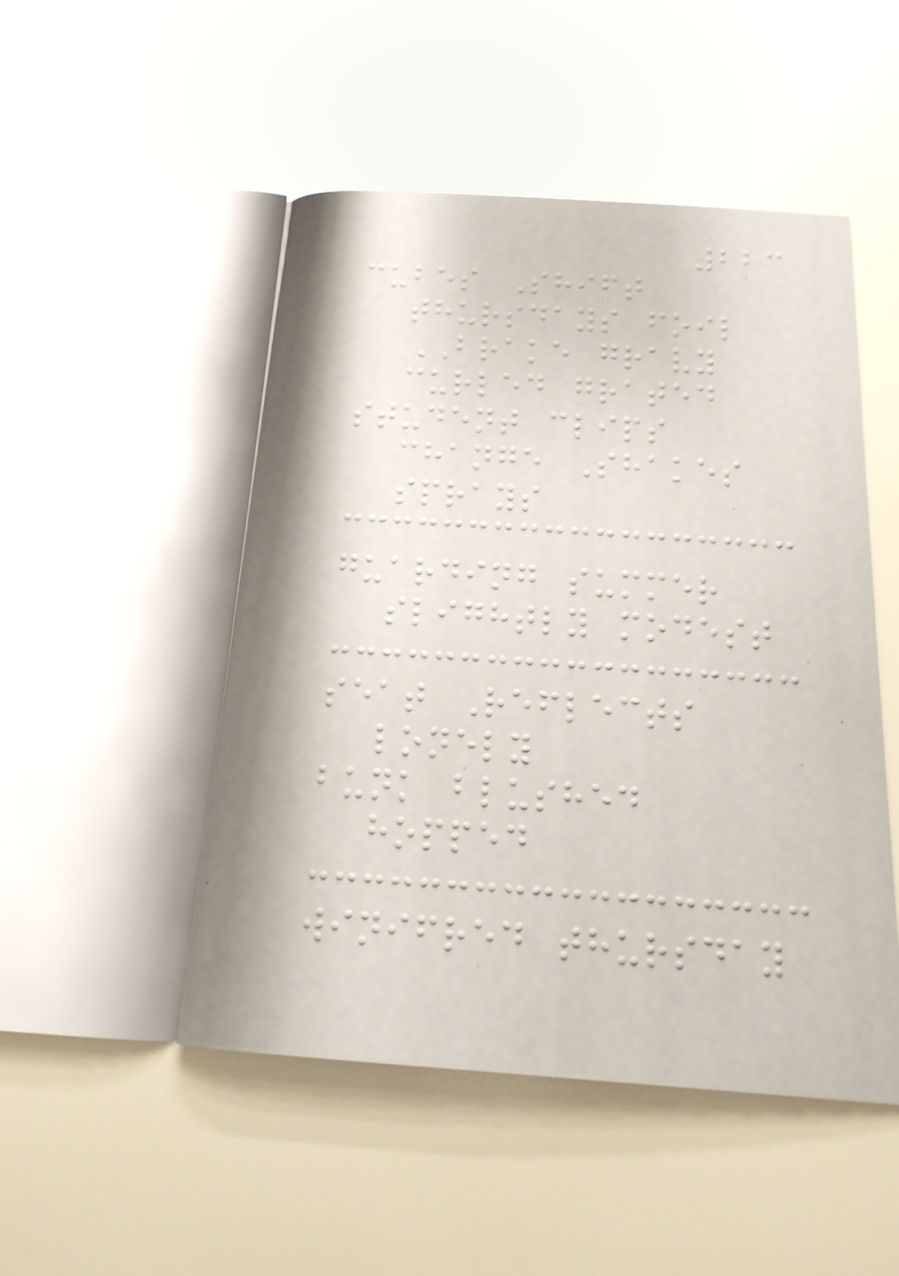223
cubes Shift
thursdays foil
BRAKE gravy
curled grated
student clips
change Shakes
sprays
guarding summer
slightly modest
seat Reflects
lonely
bunk blushed
hopped
winifred thursday
